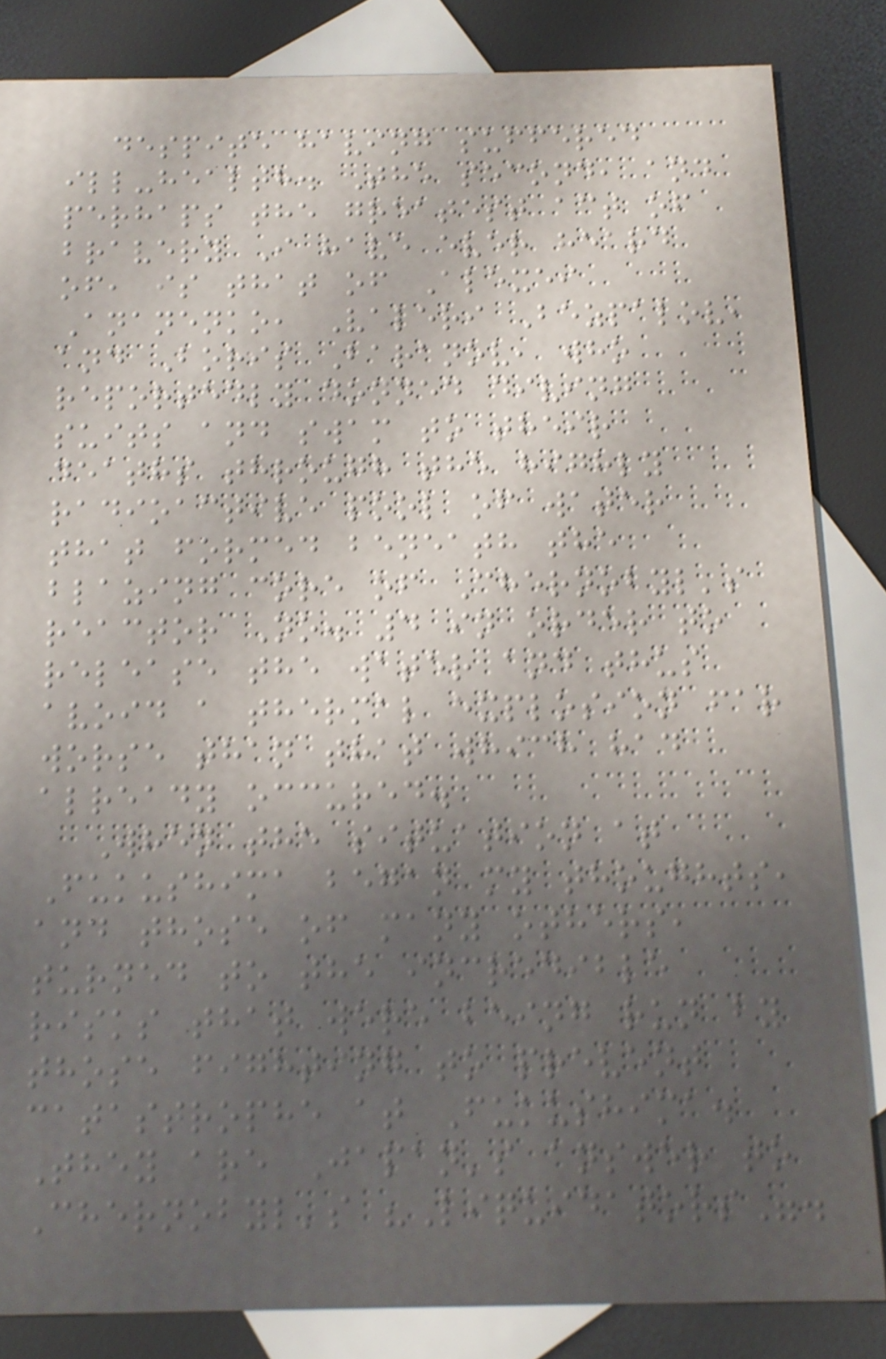despite having suffered
ill-health. The second, and
perhaps the greatest act of
bravery I have ever heard
of, is that of Alexei
Ananenko, Valeri Bezpalov,
and Boris Baranov, who
reportedly donned diving
suits and swam to their
deaths through the highly
radioactive pool of water
that formed beneath the
blazing core of Chernobyl's
reactor No. 4 in order to
release the water and thus
avoid a thermal explosion far
worse than that which had
already occured.
When the situation at
Fukushima began my thoughts,
and those of many others,
turned to the incredible
risks that were being run by
those fighting to prevent
catastrophe at Fukushima.
They are Japan's answer to
Chernobyl's "Liquidators".
